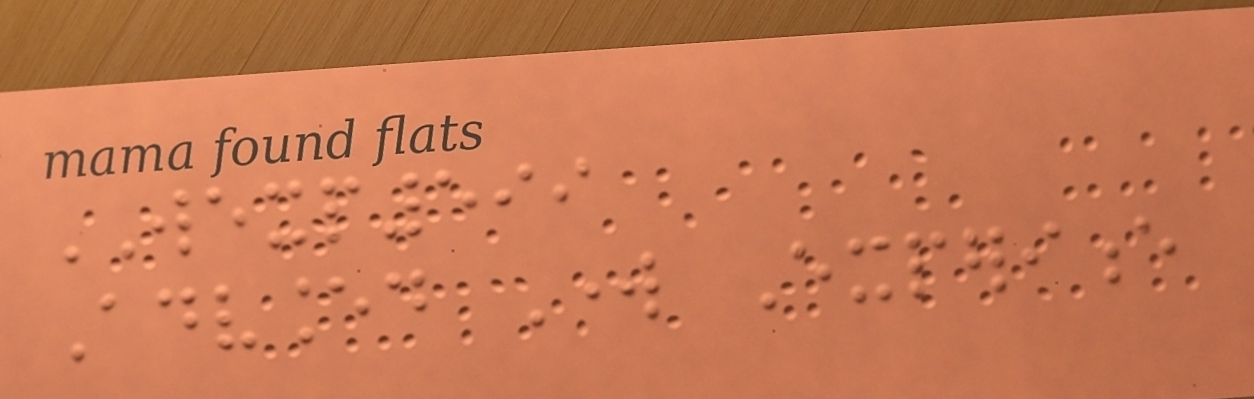WEXP599
Advanced Work Experience
